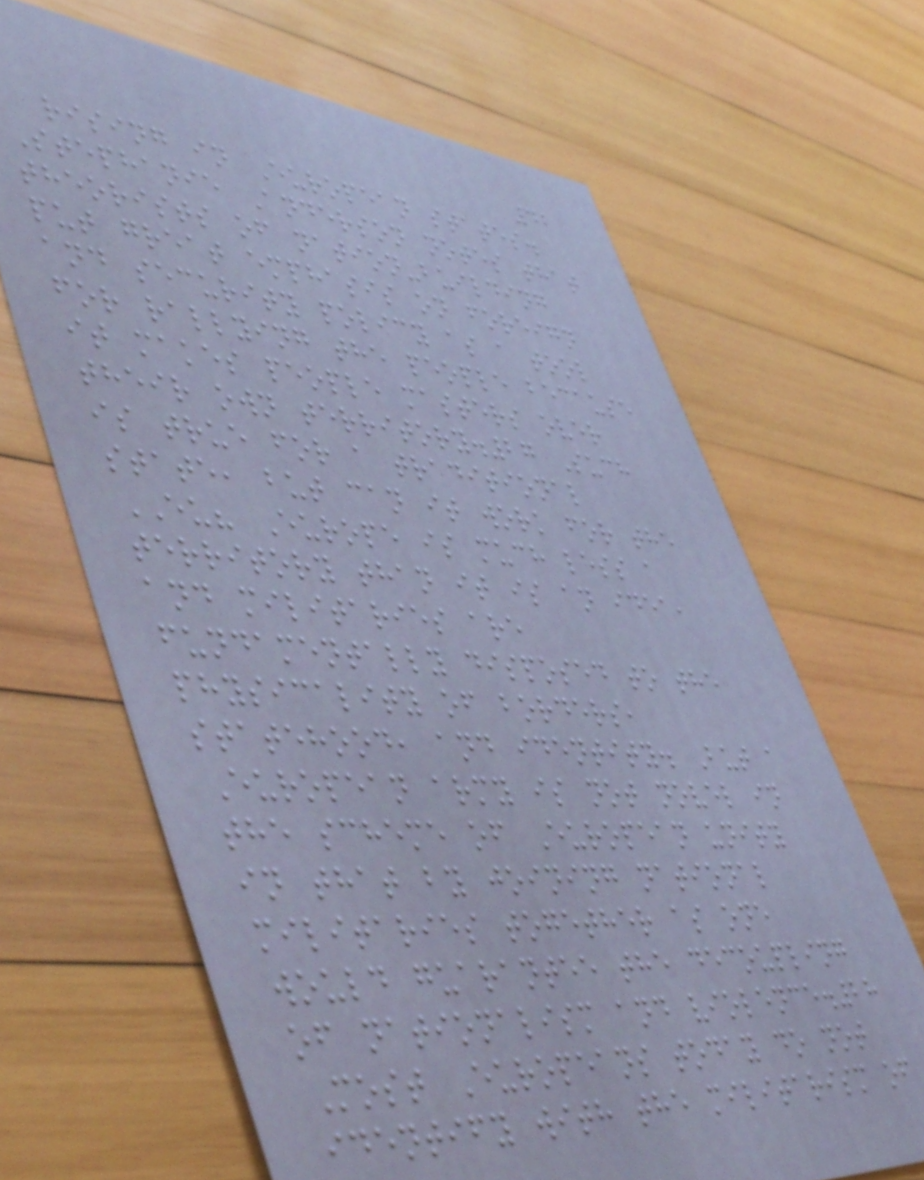42
rising in European states.
Stephanie Anderson notes that
theorists of nation-building
put great emphasis on foreign
and security policy as a tool
for rallying the people because
it makes people masters over
their own territory.27 Such
is true for a traditional
state, but can it work for the
EU? Europe is much less a
territory than it is an idea,
and militaries are
fundamentally disposed to the
physicality of borders,
statehood, and identity. But a
European army is not novel in
the scheme of European unity
in that by joining national
militaries together as one
would guarantee the decoupling
of nationalism and violence.28
Most Europeans today do not
identify with the militarism of
